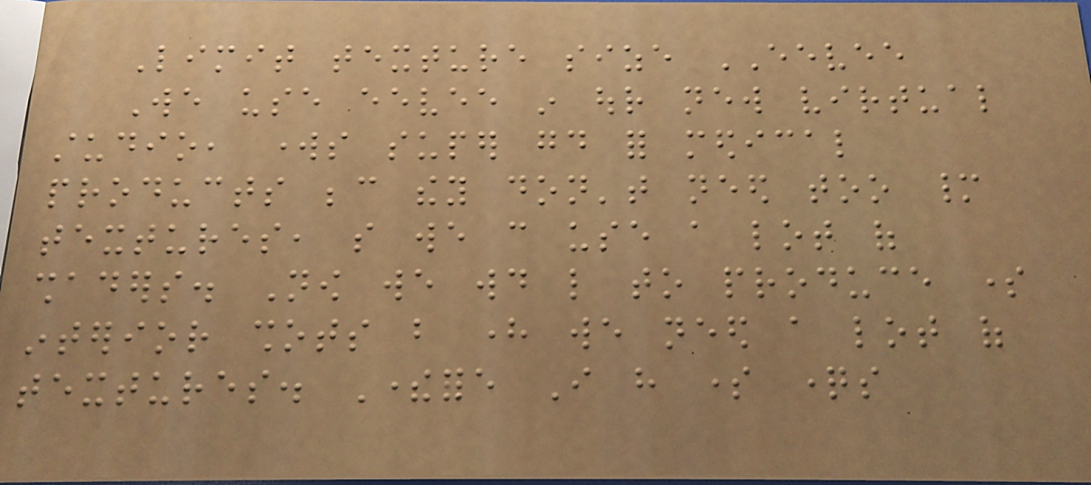Limit texture size EEVEE
We use eevee in our new virtual
studio, works super good for medical
products because they don't need too many
textures, so we can use a lot of
shaders. Now we would like to produce some
interior shots but here we need a lot of
textures. Therefore I have some questions
